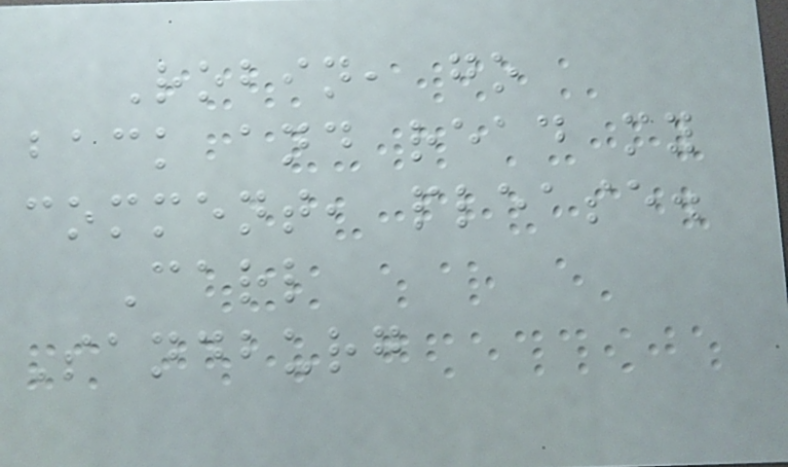Robin, go
back and read my
comment, please.
Carl
Sandburg
